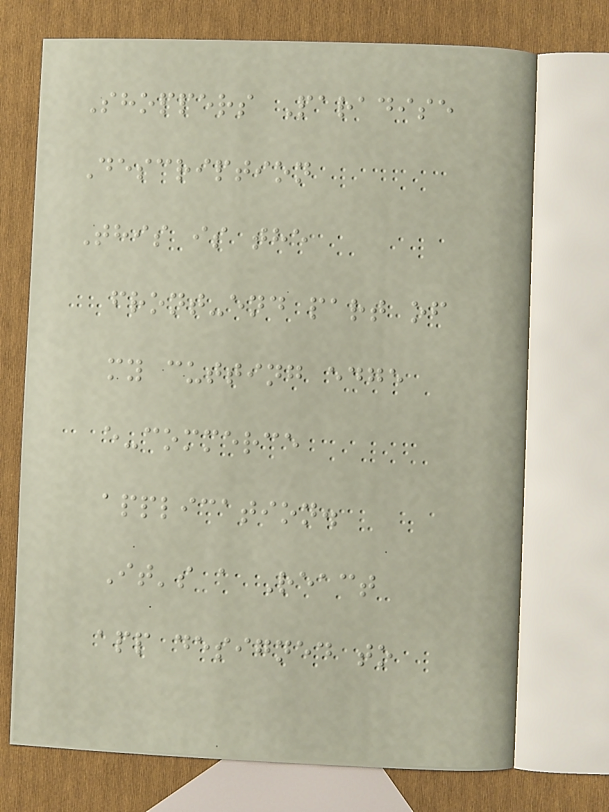Shoppers Paradise
Description
This is the
front-end part of
my cutting edge
e-commerce
application.
It's a React
app designed to
